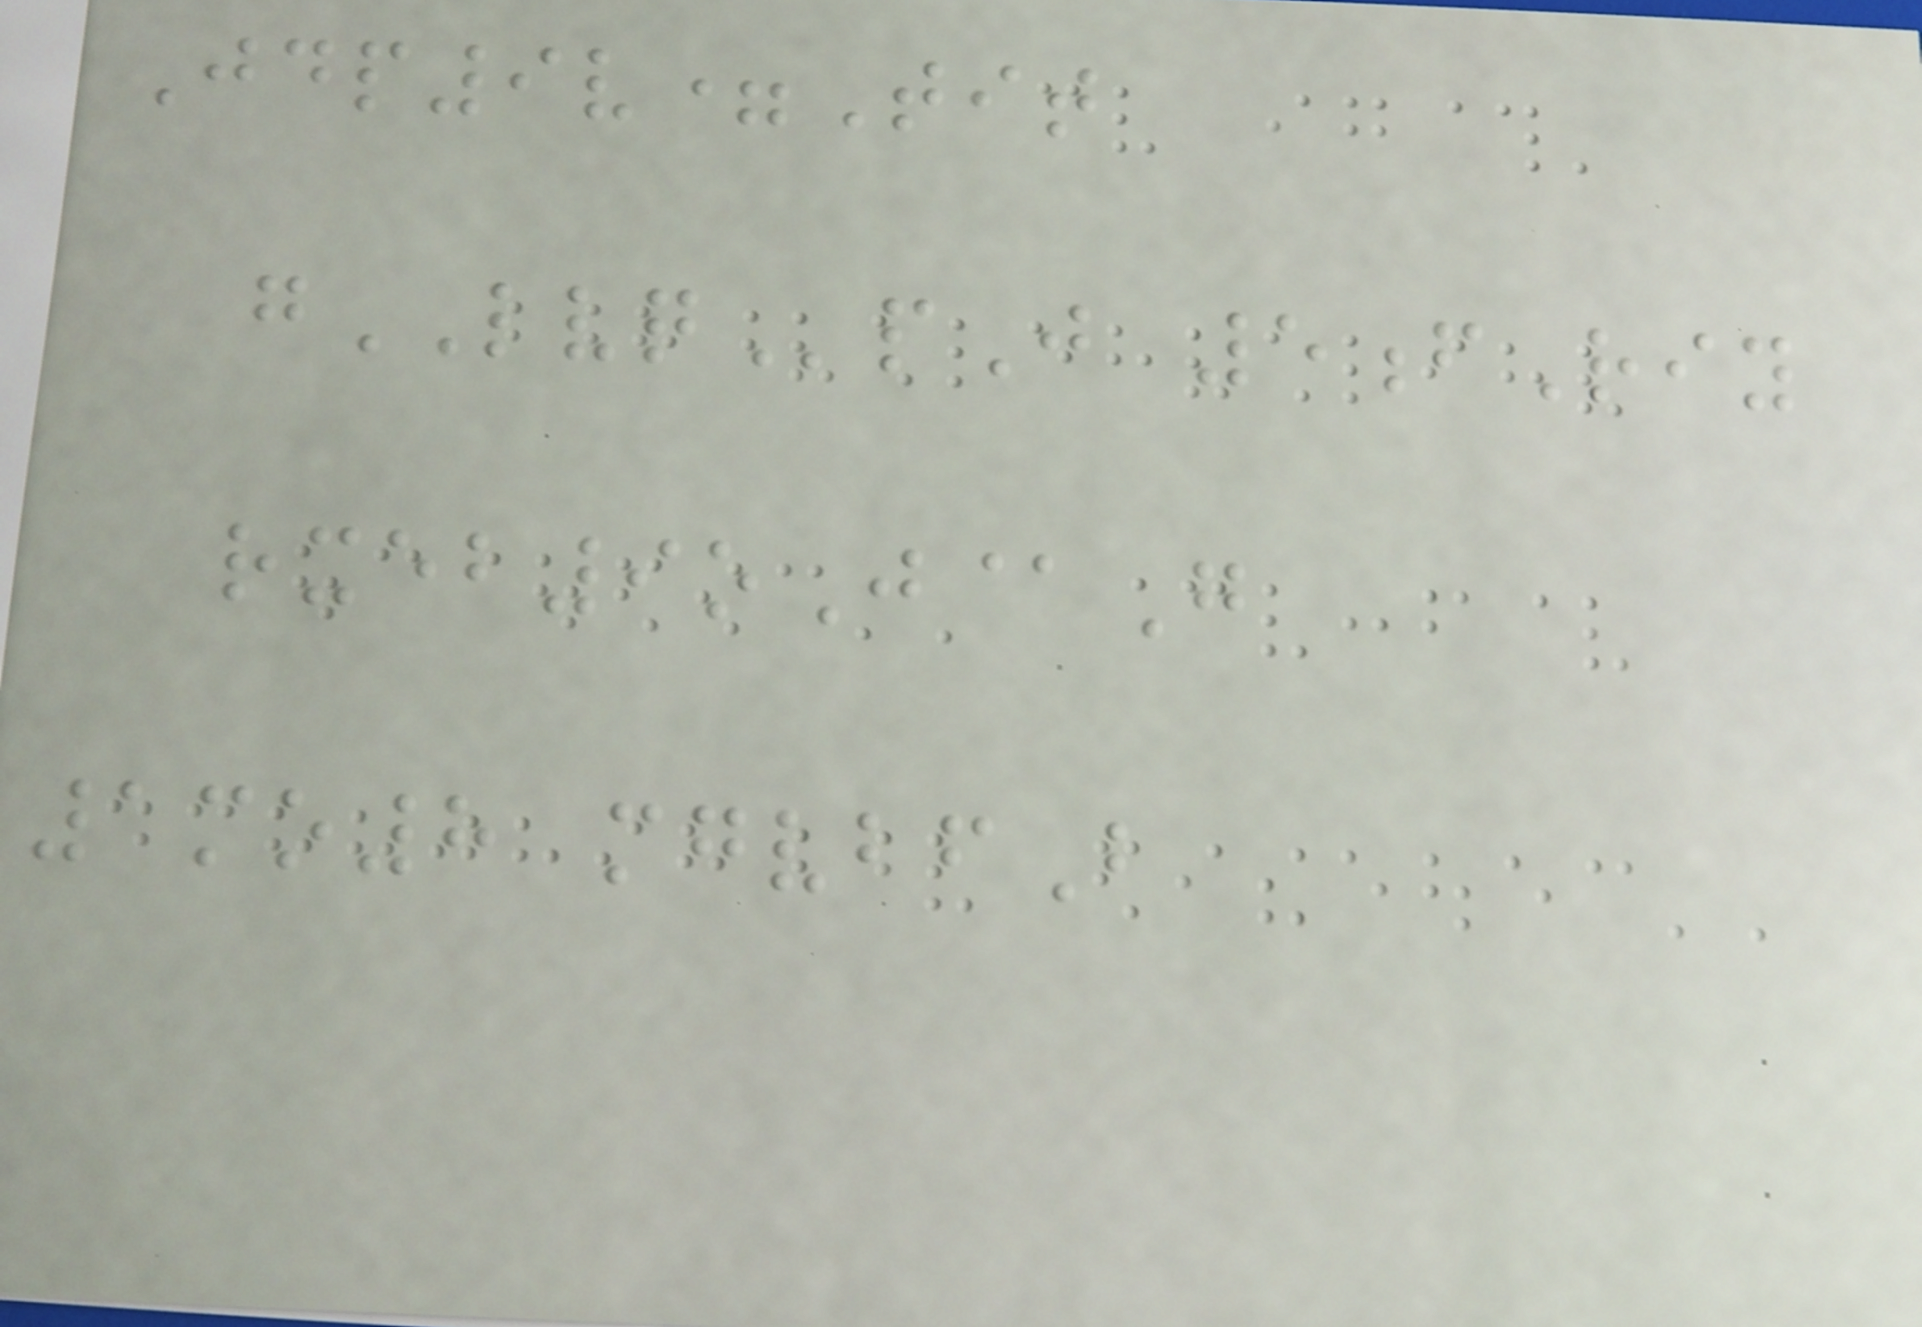Jdp9v=Tit
gLVQpJ 5fRiy
rxeb9oJ@G
1mo8 mgvbfB
